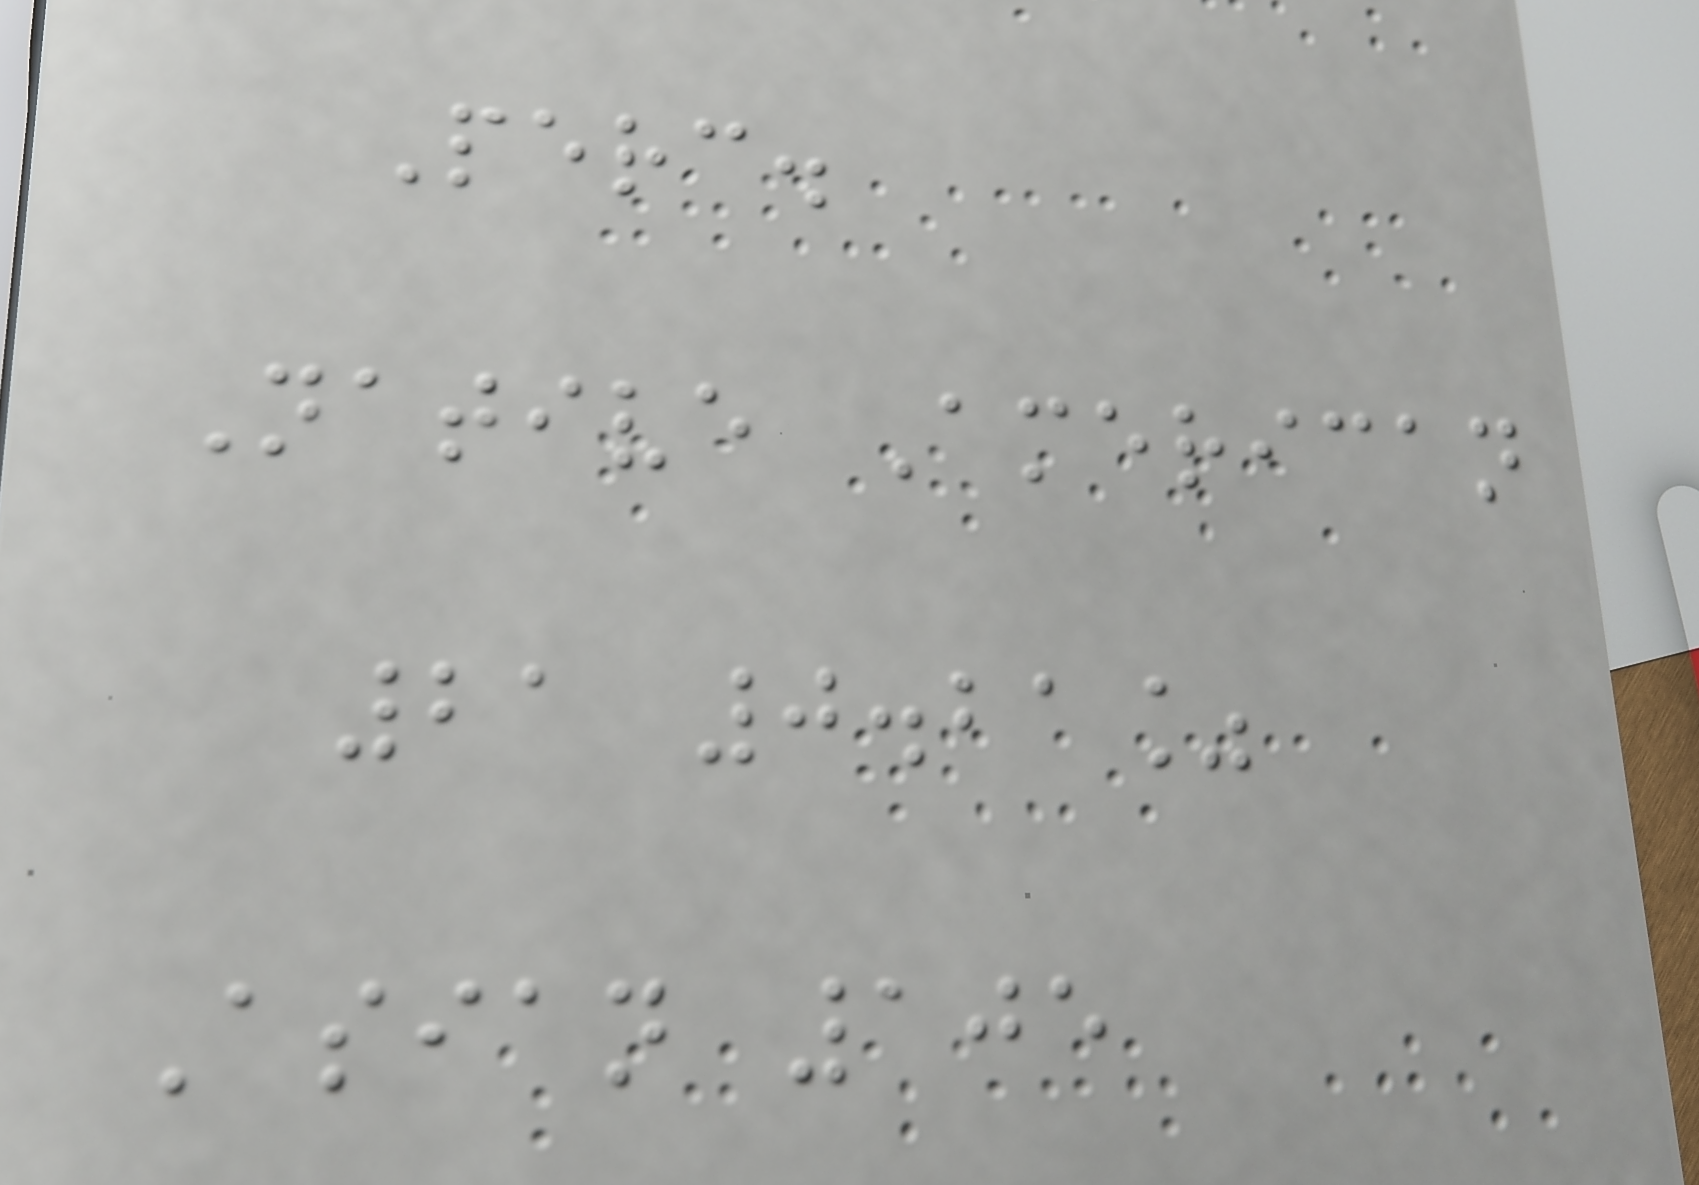Perc.
Native American
21 0.21%
Asian 105
